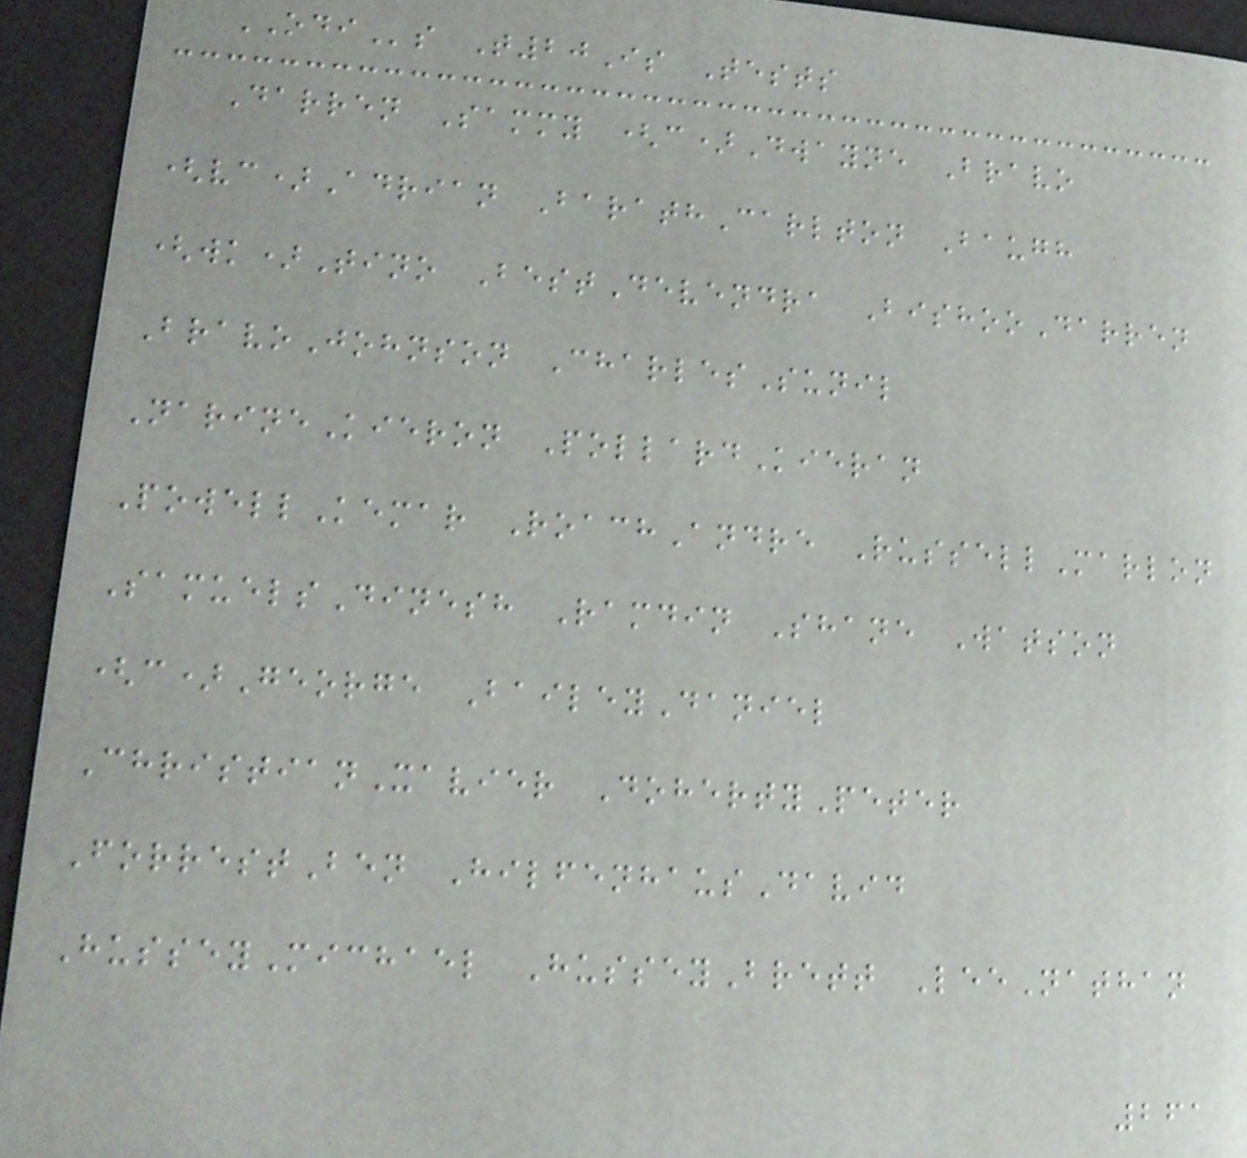ODIs T20Is Tests
Darren Sammy (c)Dwayne Bravo
(vc)Adrian BarathCarlton Baugh
(wk)Tino BestDevendra BishooDarren
BravoJohnson CharlesSunil
NarineKieron PollardKieran
PowellKemar RoachAndre RussellMarlon
SamuelsDinesh Ramdin Shane Watson
(c)George BaileyDaniel
ChristianXavier DohertyPeter
ForrestBen HilfenhausDavid
HusseyMichael HusseyBrett LeeNathan
261
